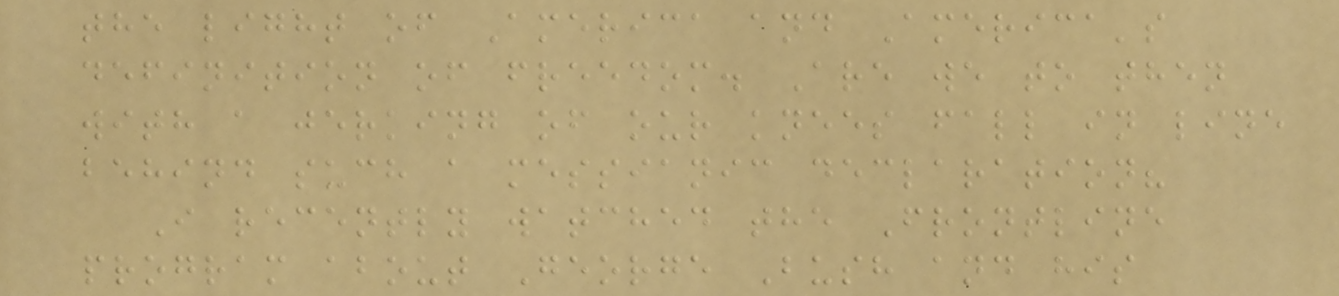the light of America and America's
definition of freedom. Are we to then
with a jerking of our knees fall in line
behind such a messianic declaration?
I recently watched the Frontline
program about George Bush and his
